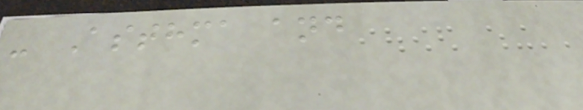- Asthma and
